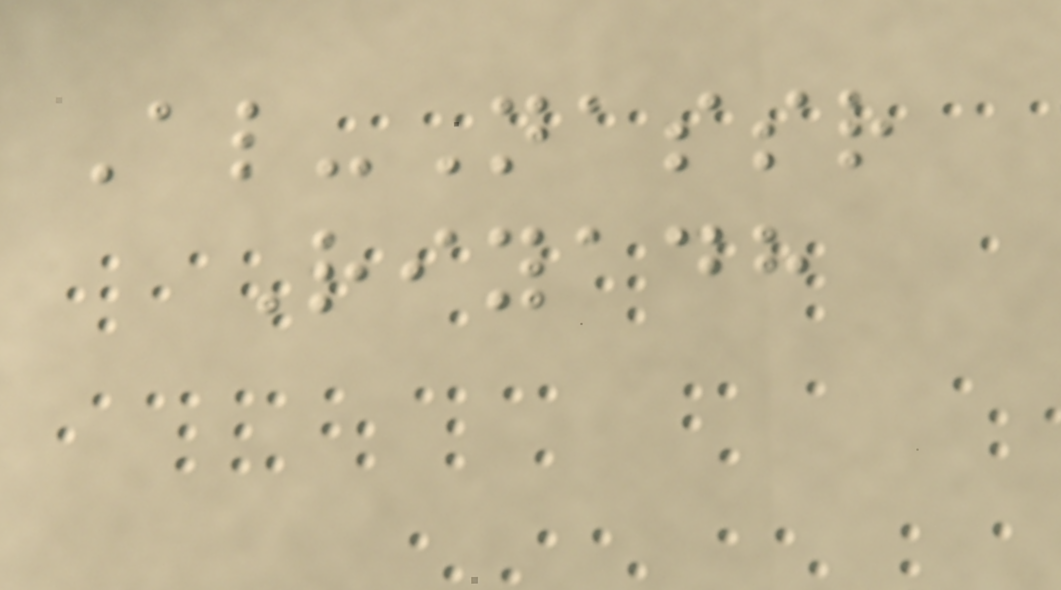Al-Nassr
Riyadh
